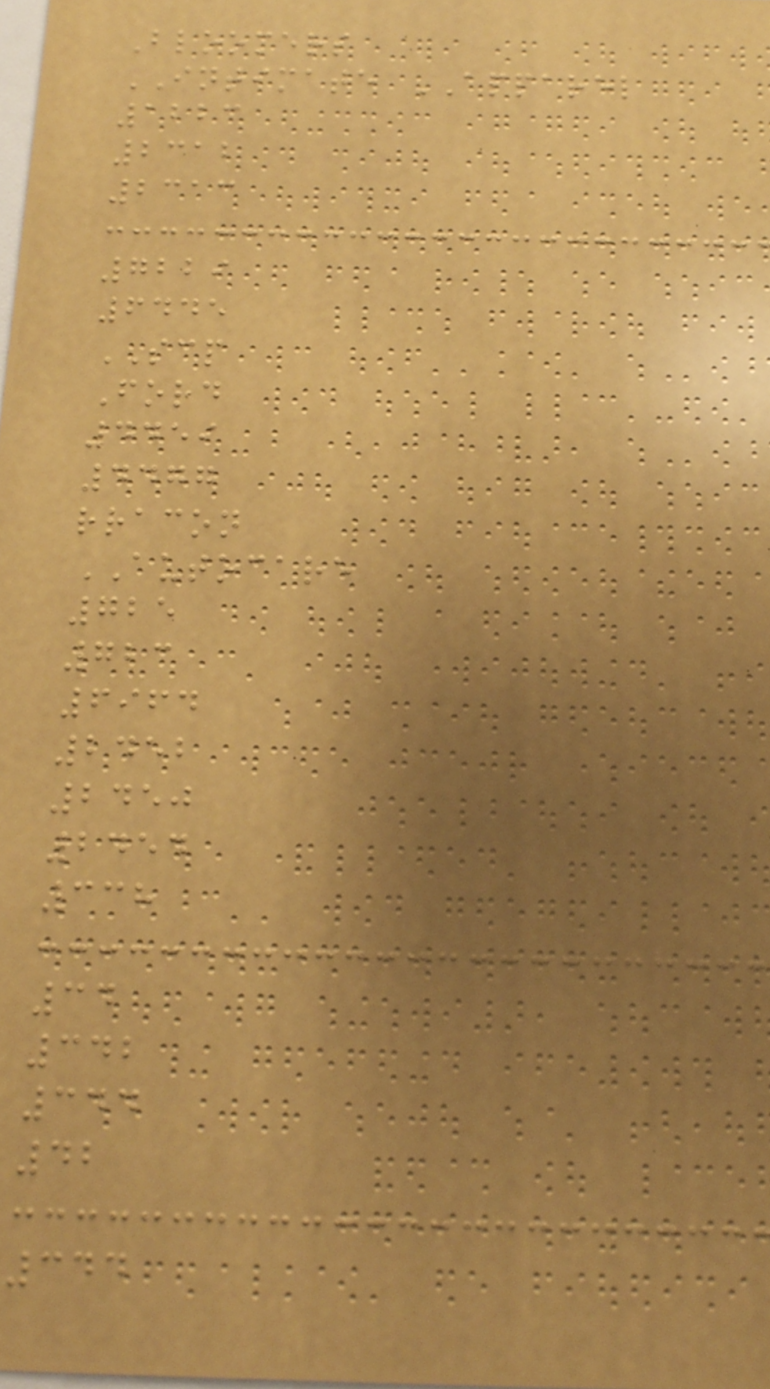Bloomers
INTIMATE APPAREL
1223
2312
2313
7229
6445
SCP
Ford
4459
4477
rracon
AUTOCARE
725
723
6964
2452
2450
2454
338
34
342
344
42
344
